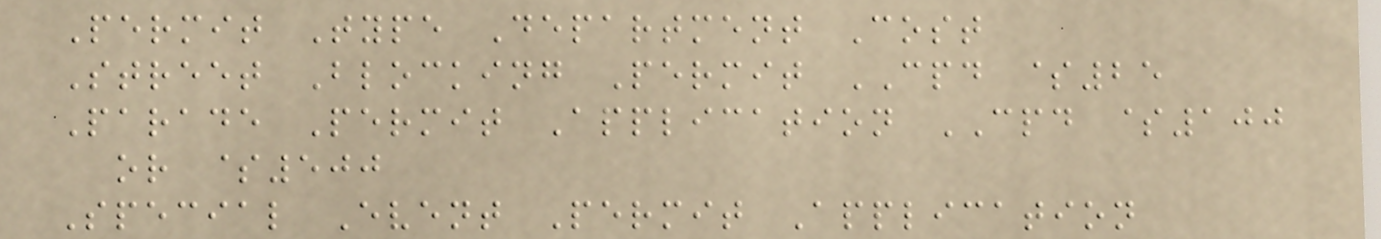Permit Type Department Cost
Street Blocking Permit CPD $25
Parade Permit Application CPD $100
or $500
Special Event Permit Application
